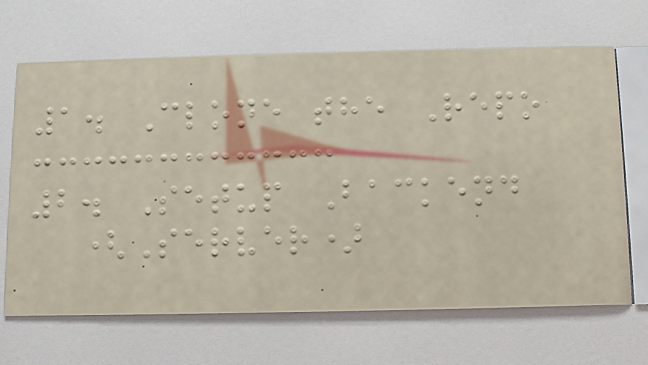1. Clone the Repo
2. Setup Backend
(Server)
